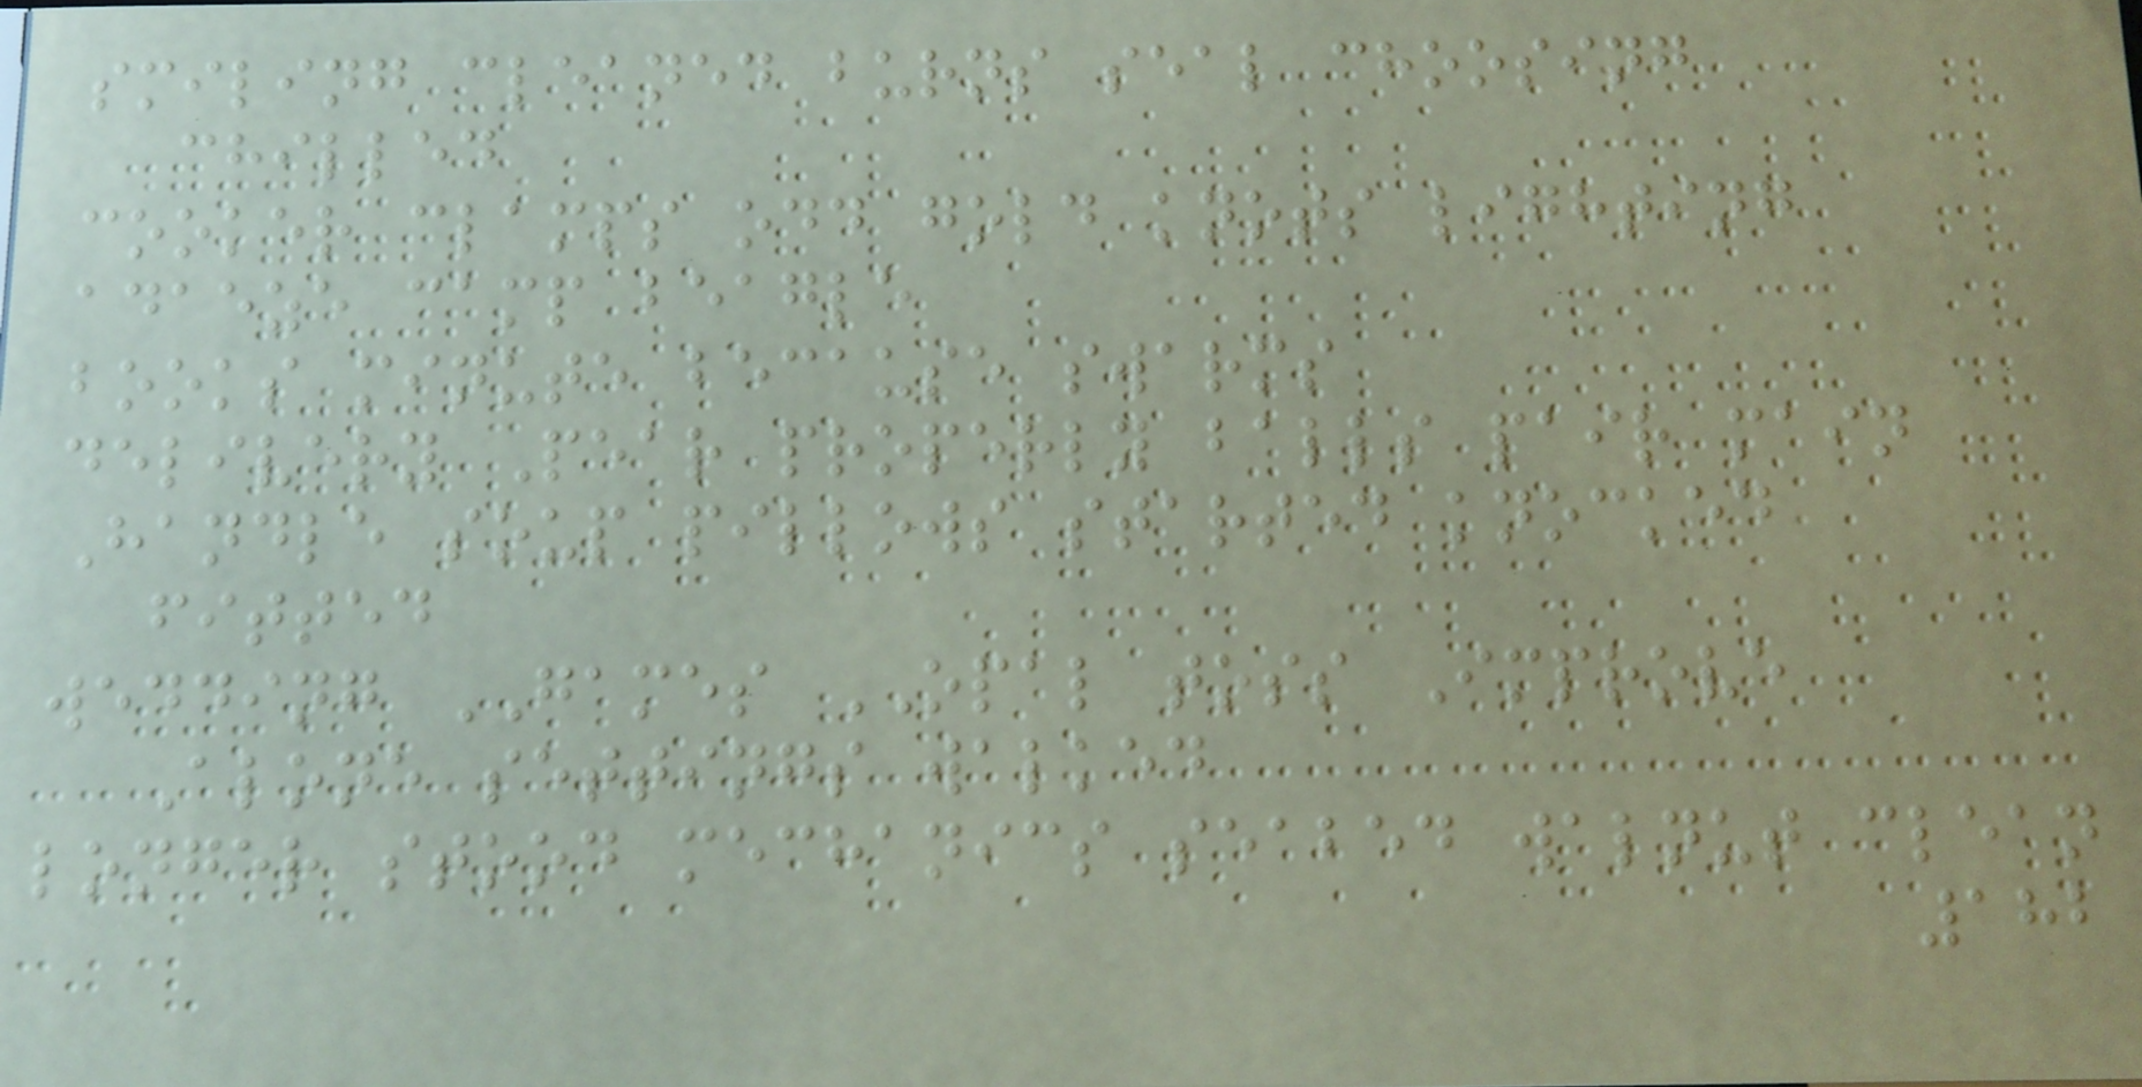smiling cleaned burns seal choosing
chilled
cooker clamps odd gold knots lighting
adaeze camp beagle
books minute because swarms
delivery Pear properly balls pair main
Handle soup pillows started knocked
fitted
wedding GAMES OPAL toss Improve
Alone settings walked
longer stood mechanics seabed walnut clean
182
